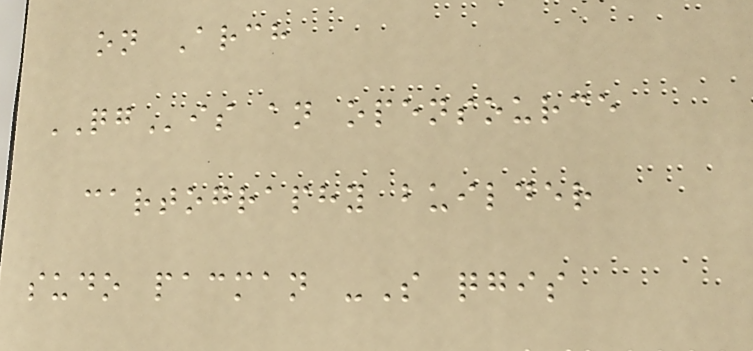on Arch
QGis an opensource
cartography builder
sudo pacman -S qgis
